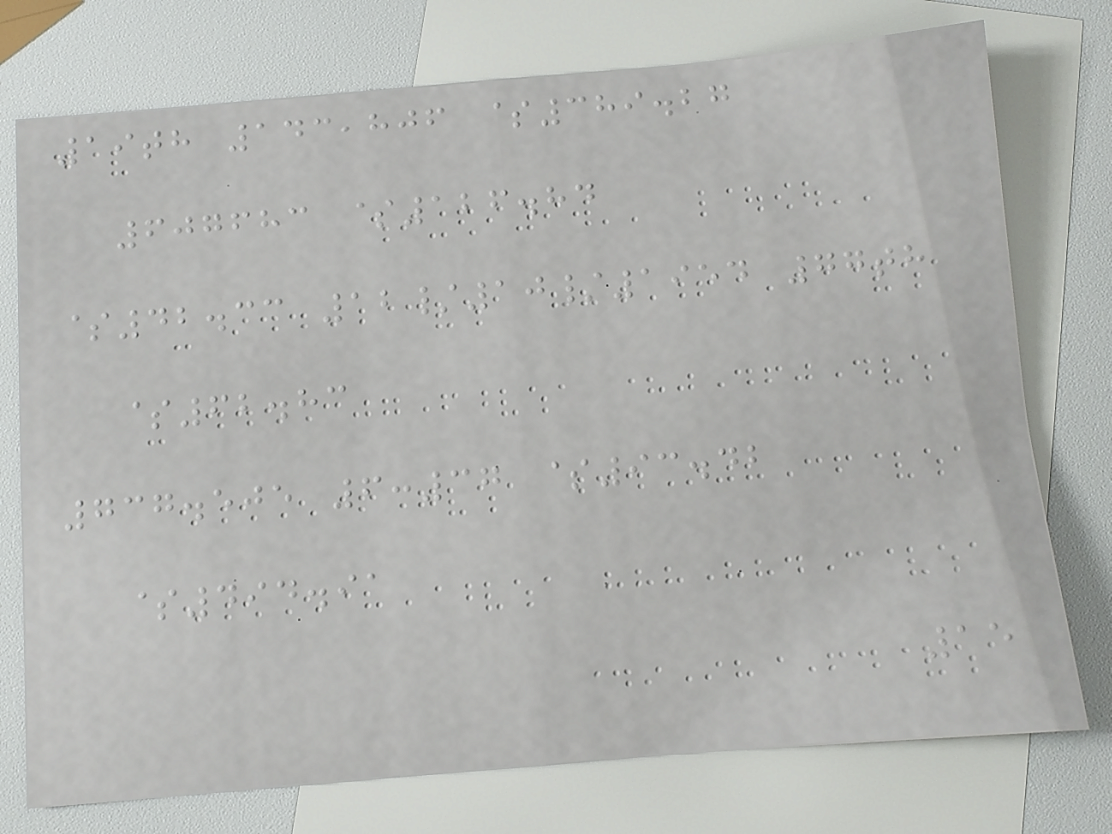19th 143,806 $389.27
607683 $126.84
$42.33 12/10/1954 77th
$62.83
737.505 6:37 $93.42
$494.91
15
